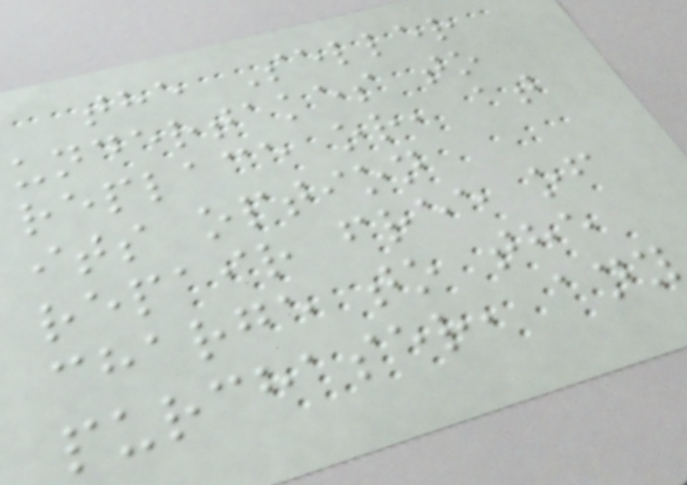the Seller
undertakes to
replace or, at
its option
repair free of
charge to the
purchaser, any
